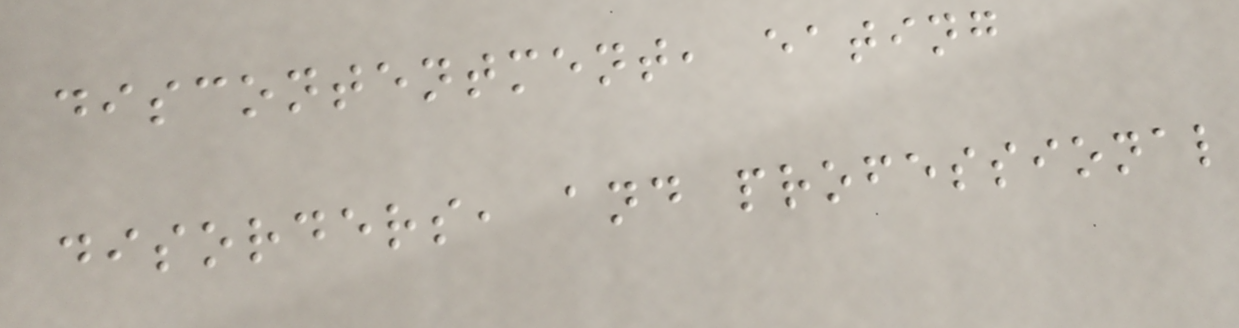discontentment, eating
disorders, and professional
